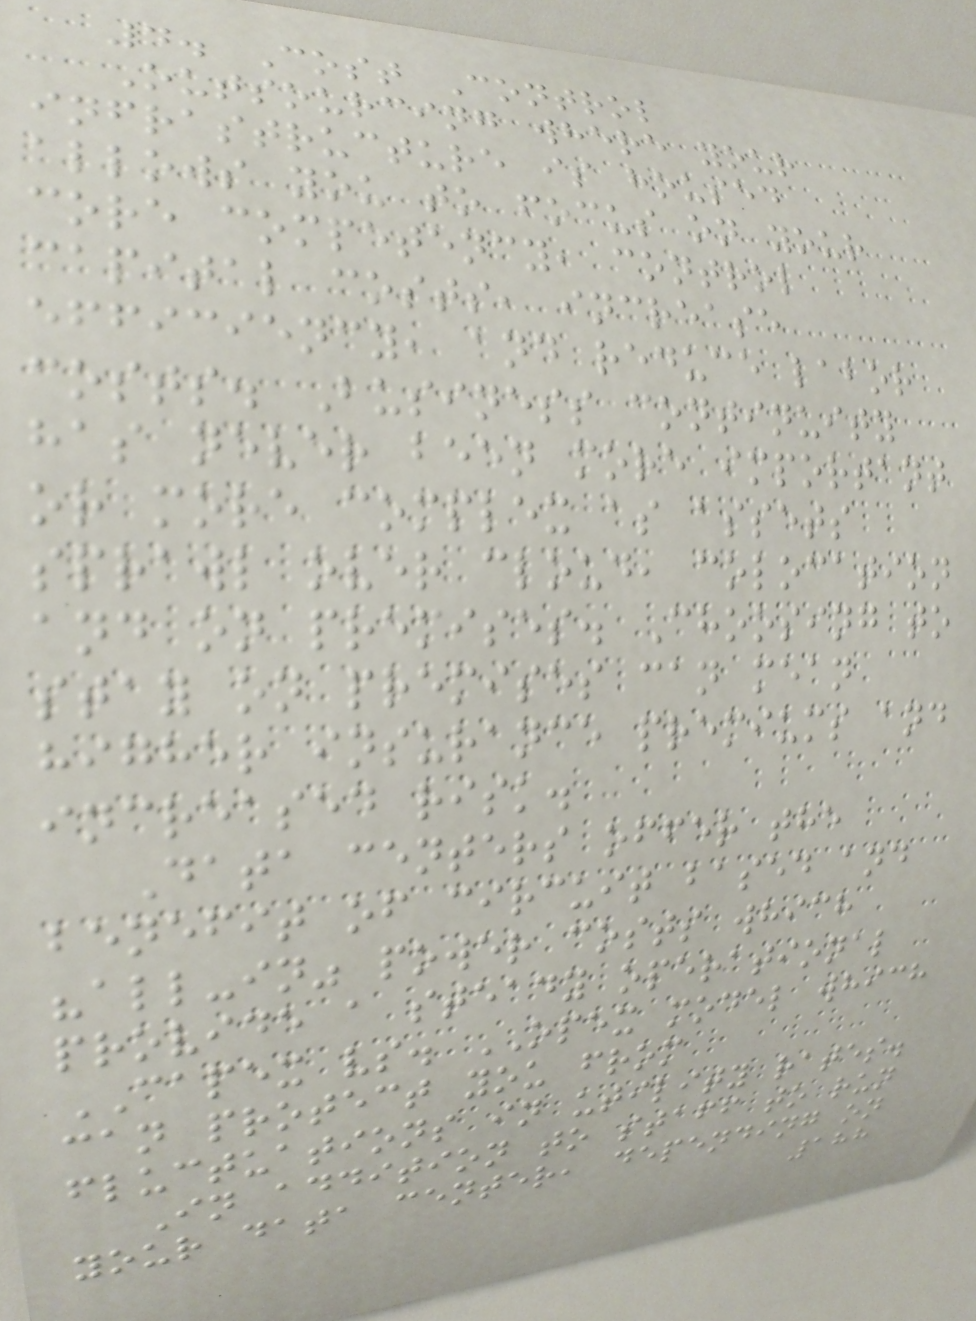4. Cost Control
Outsourcing where your
infrastructure is housed
allows you to focus on your
core competency, control
capital costs, increase
efficiency, and reduce labor
costs. Business continuity
has never been more important
or more complex as assets
sprawl over cloud, colocation
and on premises. Choosing to
stay on premises can mean
higher insurance premiums and
increased risk.
Data centers offer the
benefit of circuit based and
"all-in" power costs which
provide a steady operational
CAPEX vs. OPEX model which
can protect you from
fluctuations in utility rates.
In addition to staff to run
your data center, depending on
188
